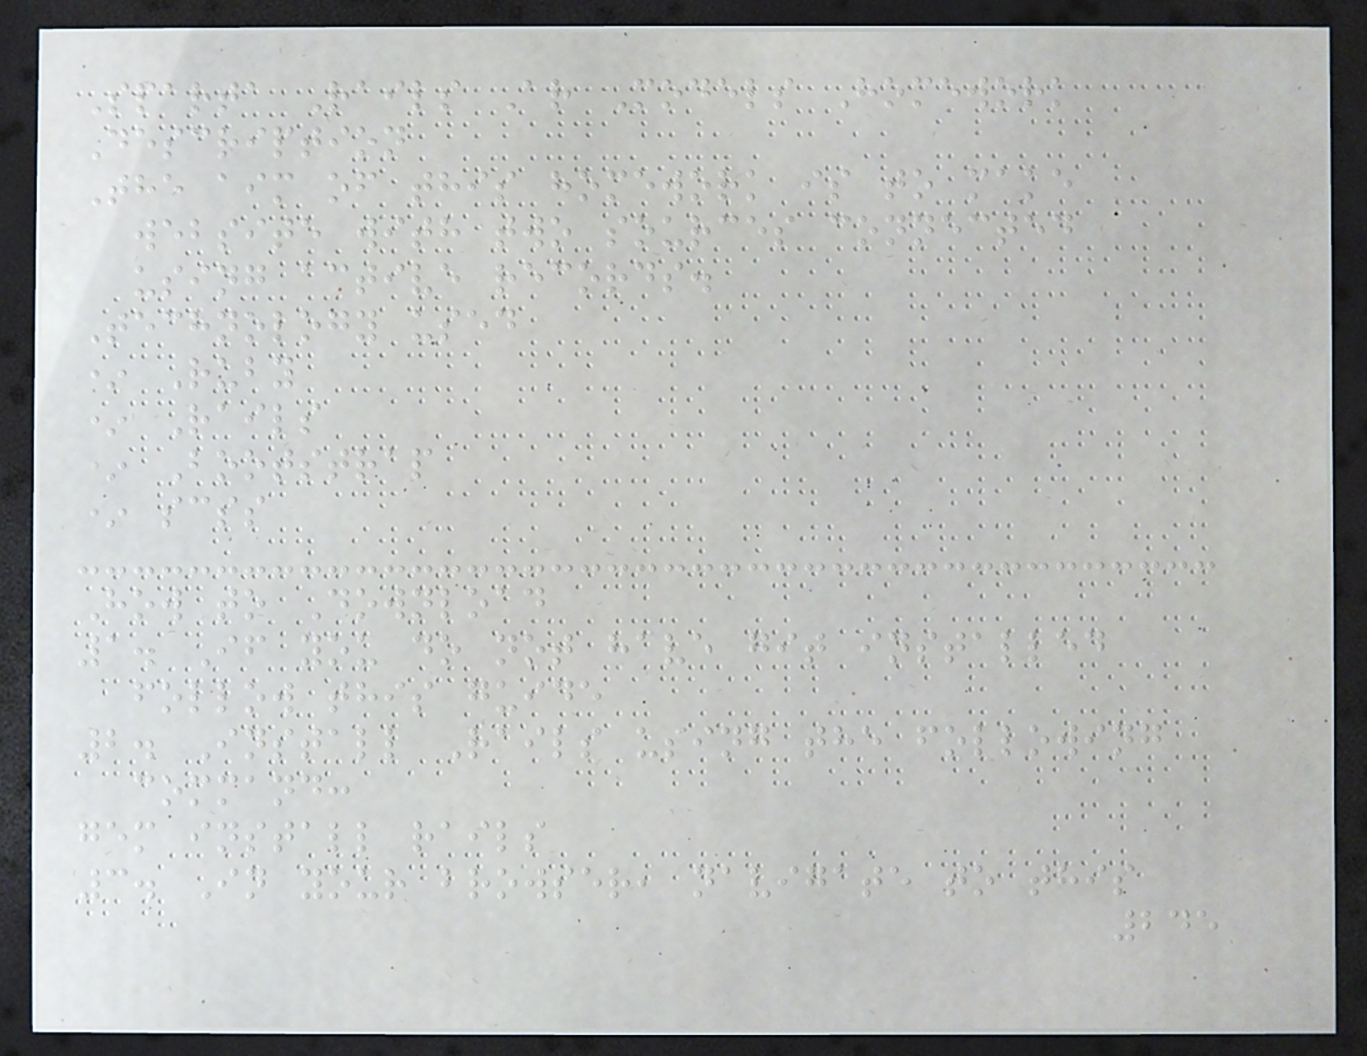Sparta Rails Ar Models Homework
Description
The aim of this homework is to make
website with two sources connected
using active records.
Technology used
* Ruby
* Rails
* Bootstrap
* scss
How to Download
1. If you do not have git installed
follow this guide
2. Install Rails using the following
command:
gem install rails
3. In your browser, navigate to this
245
